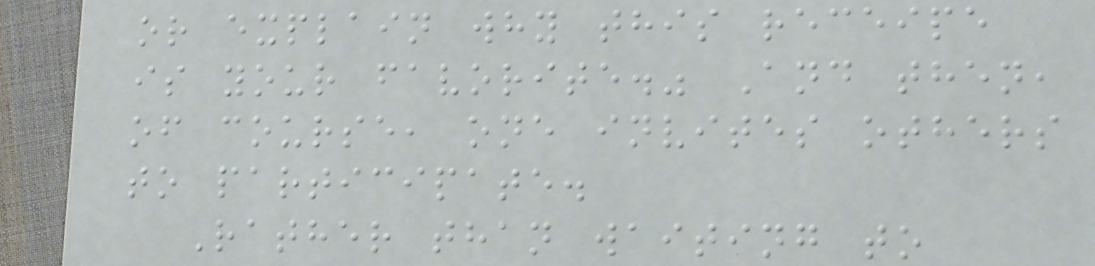or explain why this receipe
is your favorite." And then,
of course, one invites others
to participate.
Rather than waiting to
